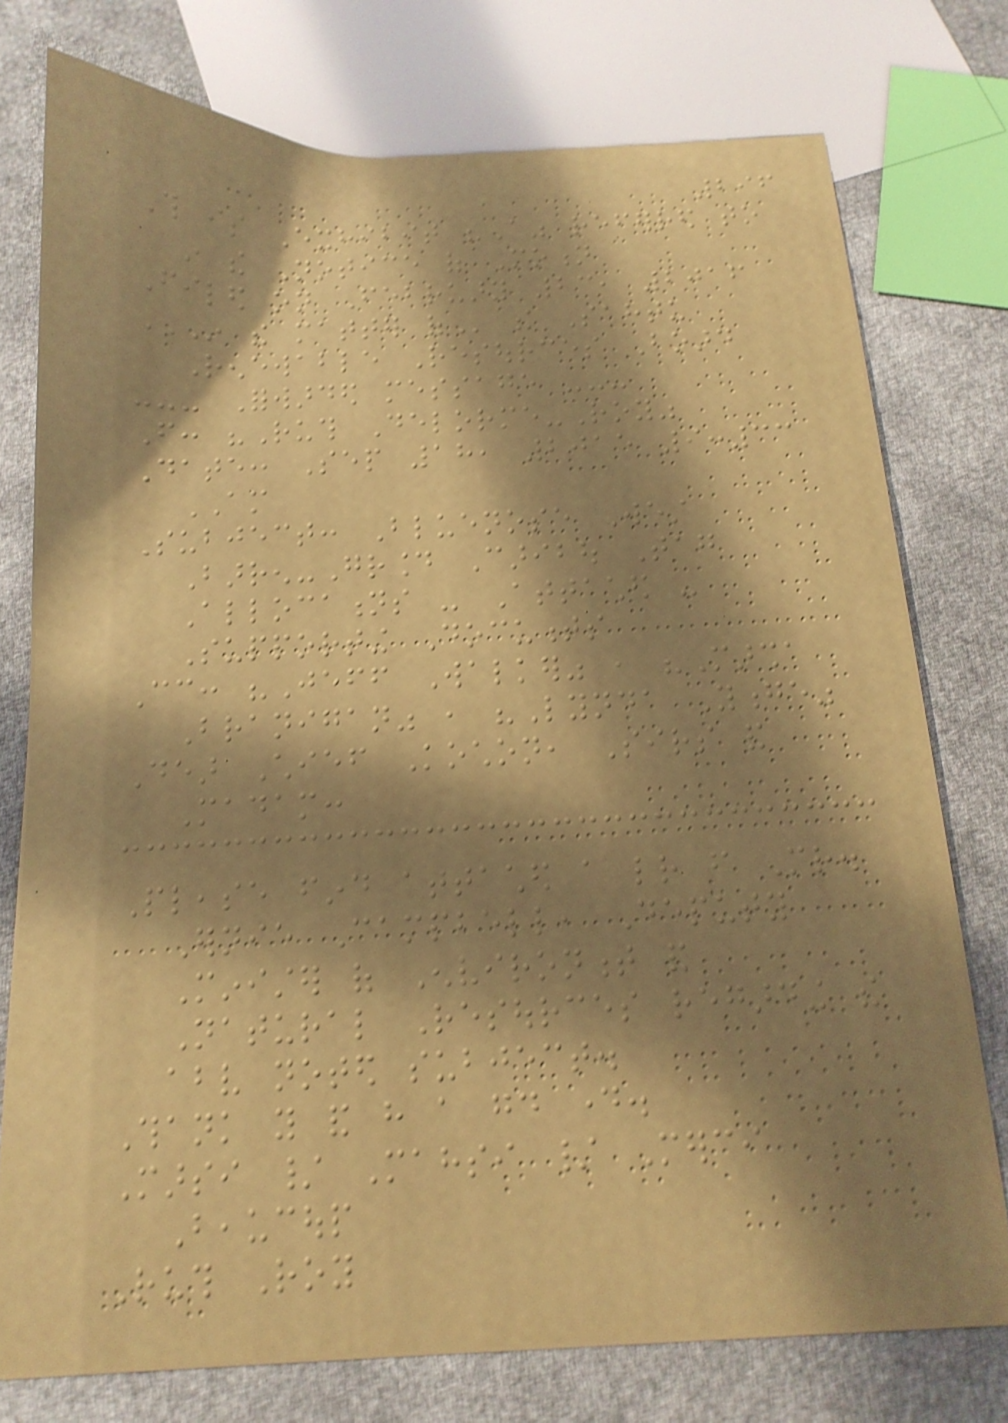296
This is Exhibit "A" referred to
in the Notice of Motion
Filed on February 23, 2016
IN THE MATTER OF the Sahtu
Renewable Resources Board
--- Forwarded message ---
From: "Ruth Delorme-Roy"
Date: Sep 18, 2015 9:33
AM
Subject: Bluenose West
Barren-Ground Caribou Tag
Allocations - Attached -
Supporting Documents
Cc: "Jeff Walker" , "Marsha
Branigan" , "Lynda Yonge"
Dear Chief Kochon, Sirs and
Madam:
Please find attached a letter from Mr.
Ernie Campbell, Deputy
Minister of Environment and
Natural Resources regarding the
above noted subject.
Thank you and have a good day.
Marsi / Mahsi / Merci
Beaucoup
Ruth Roy
